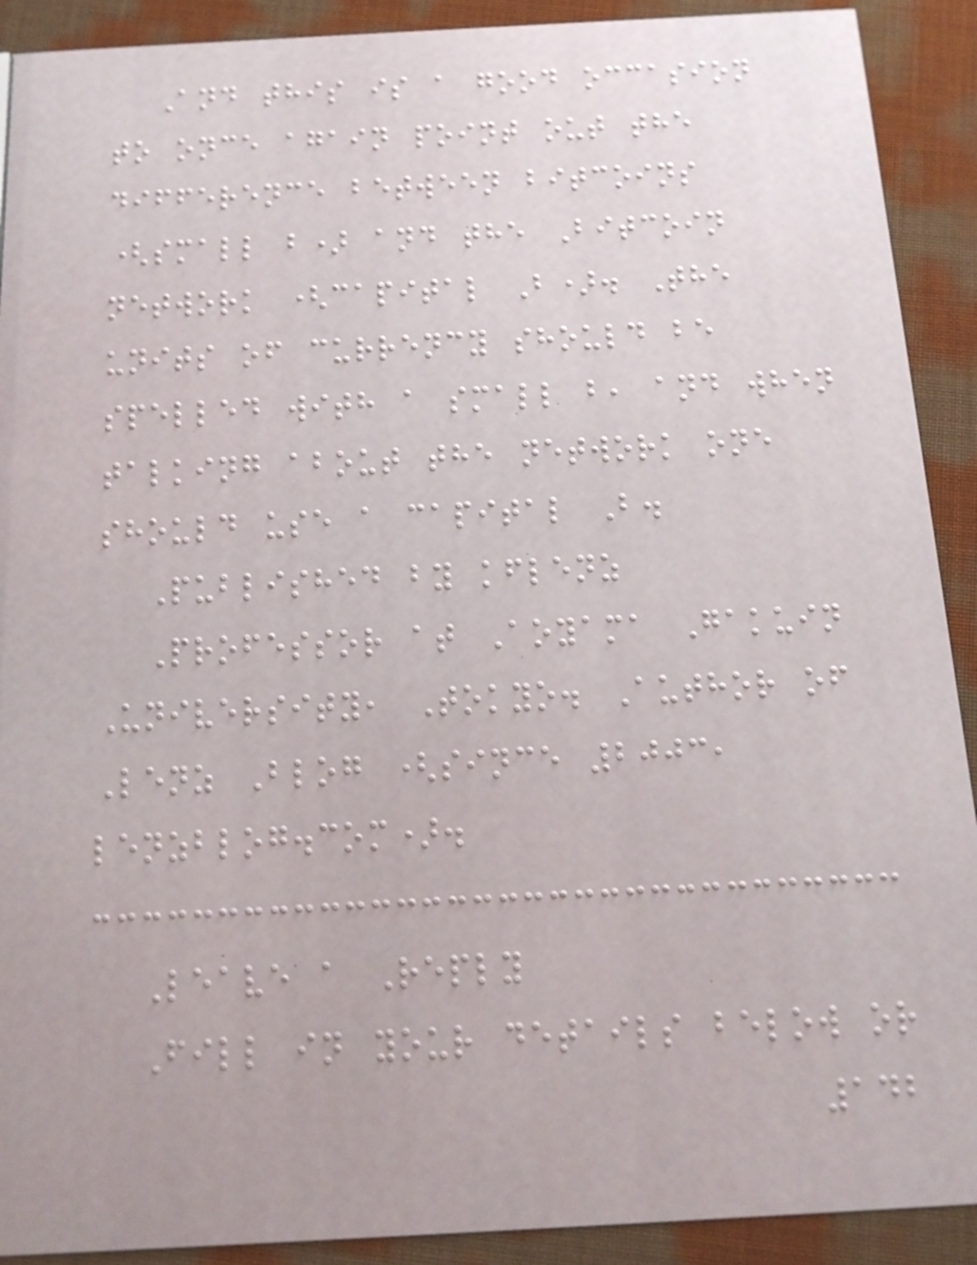And this is a good occasion
to once again point out the
difference between bitcoins
(small b) and the Bitcoin
network (capital B). The
units of currency should be
spelled with a small b, and when
talking about the network one
should use a capital B.
Published by kflenz
Professor at Aoyama Gakuin
University, Tokyo. Author of
Lenz Blog (since 2003,
lenzblog.com).
Leave a Reply
Fill in your details below or
142
